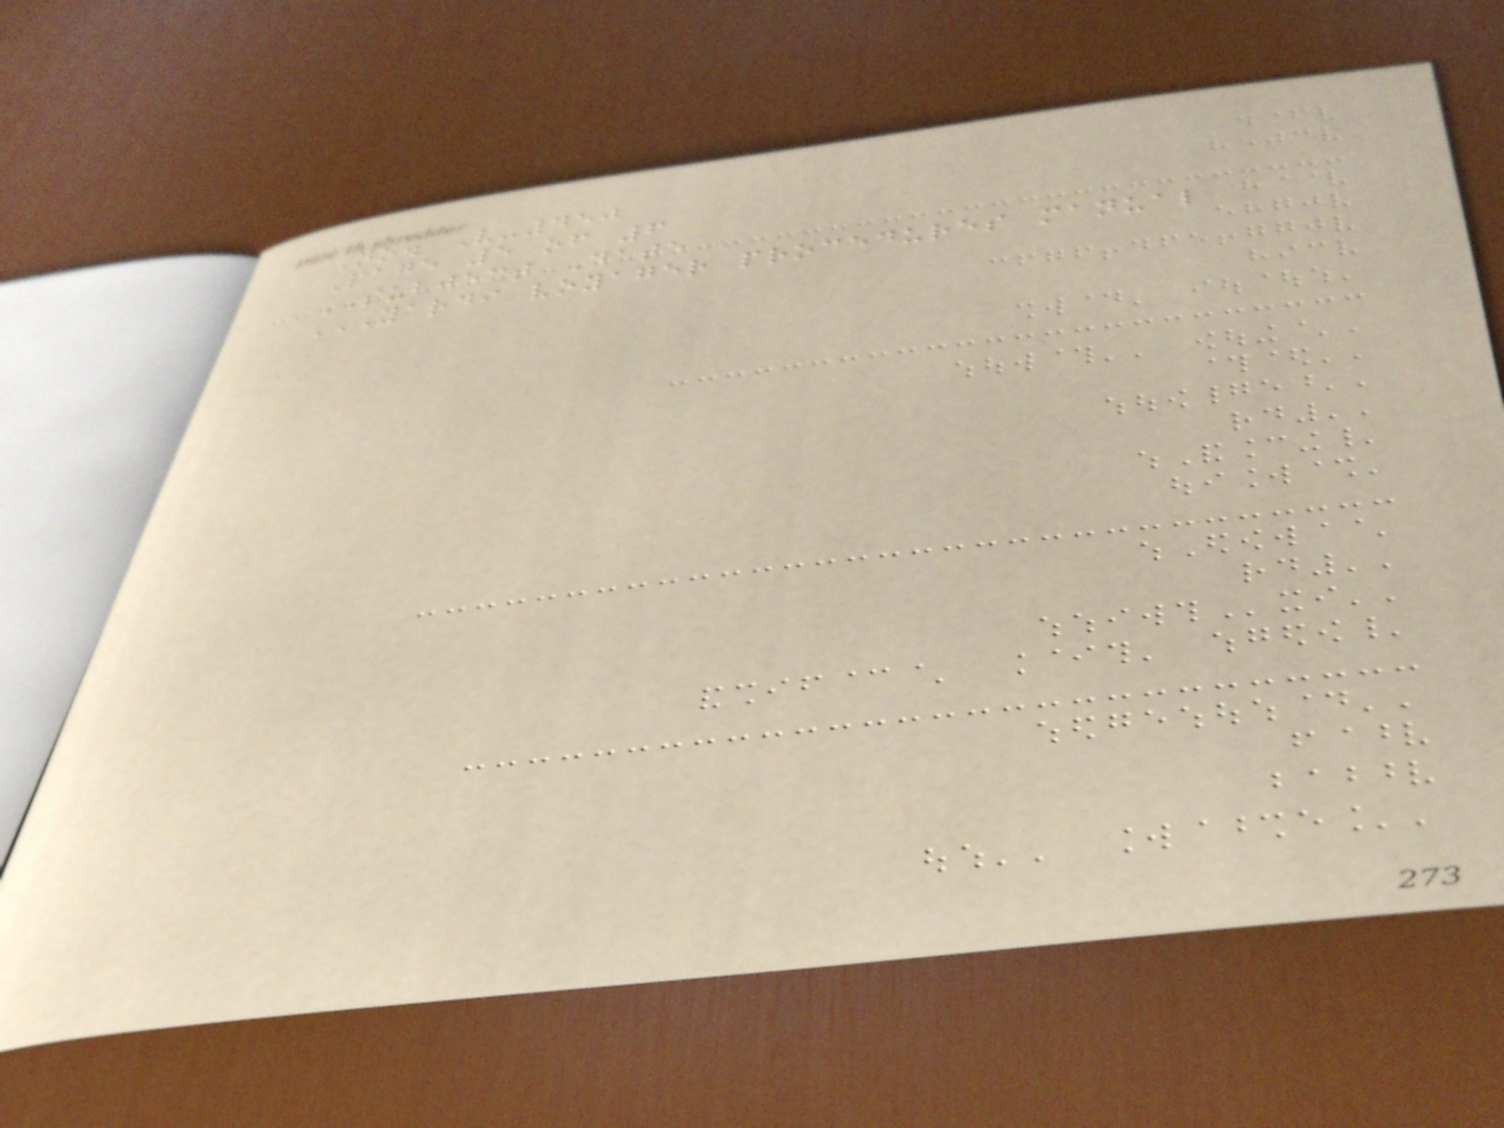No. V-450
Page 5 of 6
SUBJECT Date
YARDI VOYAGER PROCEDURES MANUAL
